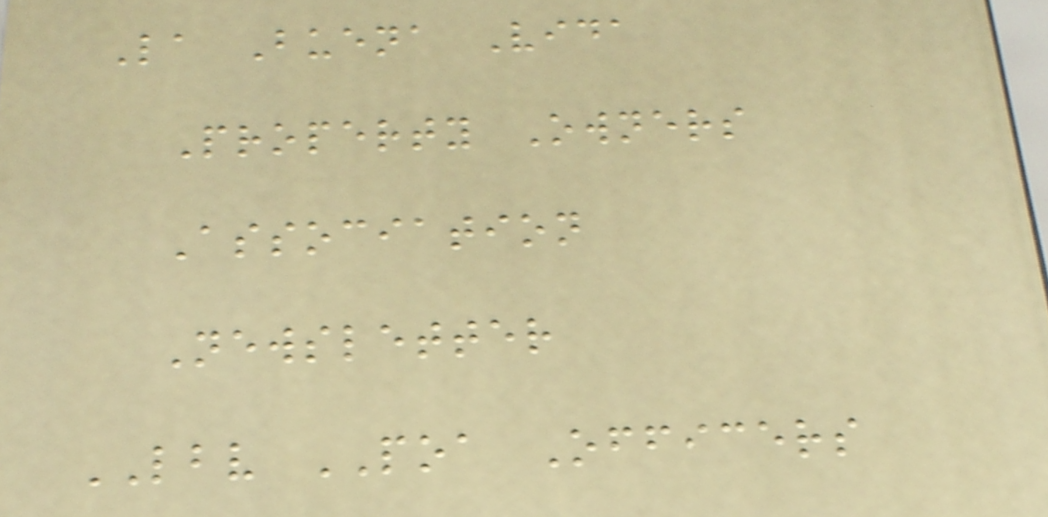La Buena Vida
Property Owners
Association
Newsletter
LBV POA Officers
